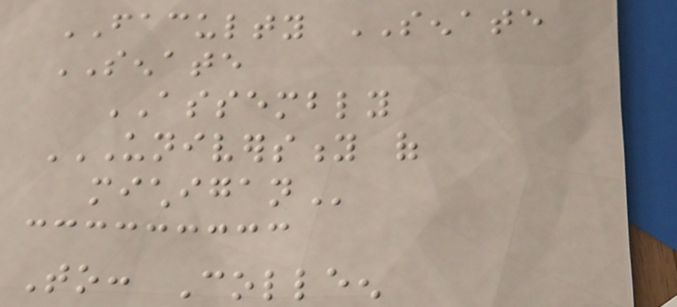FACULTY SENATE
SENATE
ASSEMBLY
UNIVERSITY OF
MICHIGAN
To: Colleen
